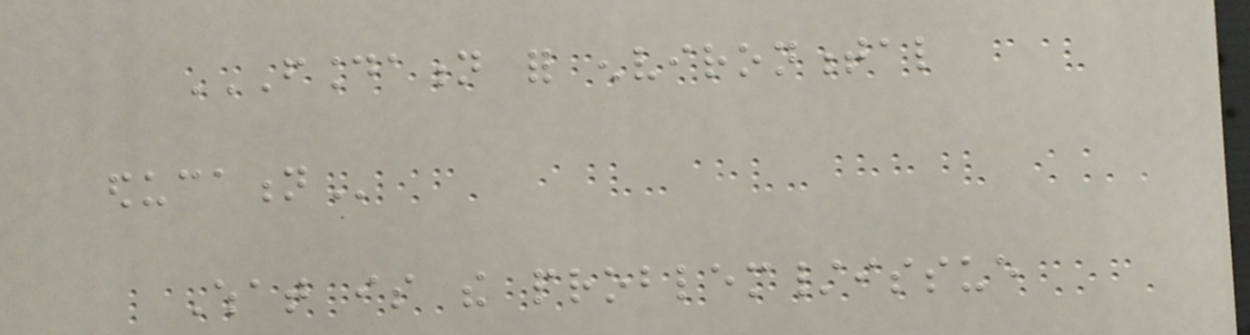FOUNDATION FOR ENVIRONMENTAL
EDUCATION
What is the problem/issue
